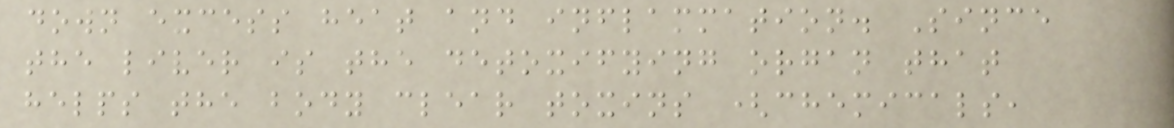down excess heat and inflammation. Since
the liver is the detoxifying organ that
helps the body clear toxins (chemicals,
